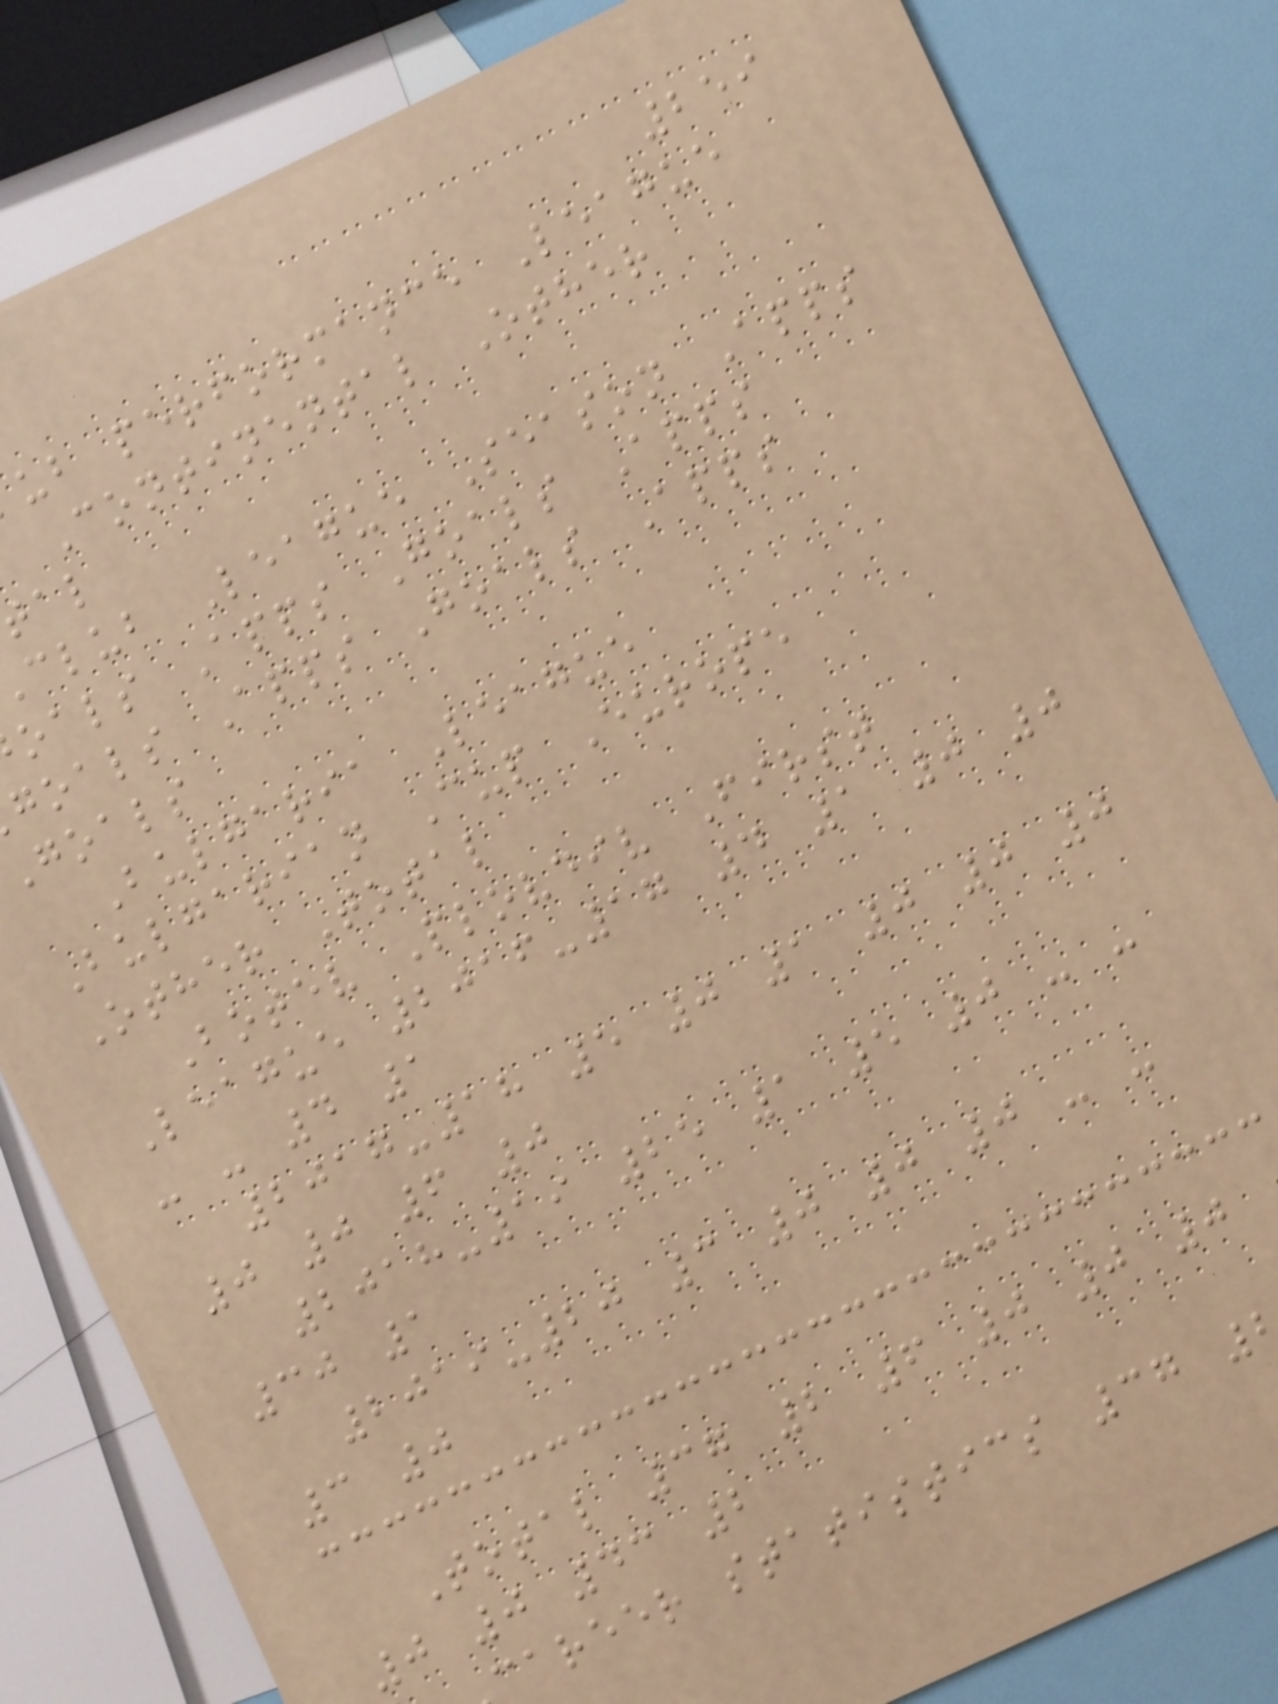259
ub performance League
Continental Other
club League Season Apps
oals Apps Goals Apps
goals Apps Goals Apps
goals
Bulgaria League
Bulgarian Cup Europe
Other Total
Botev Plovdiv First
League 2016-17 4 1 0 0
- - 4 1
2017-18 5 0 1 0 0 0
0 0 6 0
2018-19 25 1 5 0 - -
30 1
2019-20 3 0 0 0 - -
3 0
Total 37 2 6 0 0 0
0 0 43 2
career statistics 37
